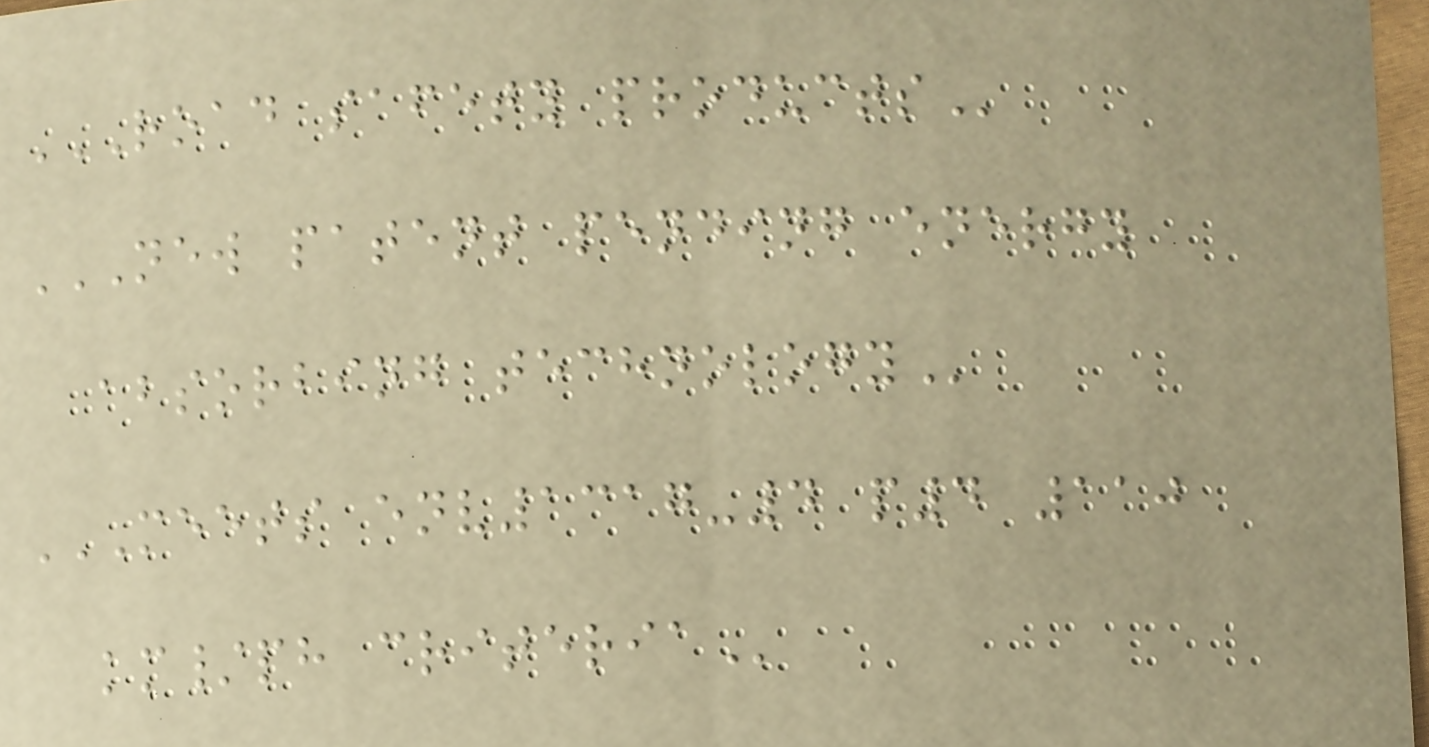ROAD SAFETY PRODUCTS
NEW PATENT PENDING ENERGY
ABSORBING TECHNOLOGY
MEETS ENV1317-4 P4 110
KM/PH CRITERIA
